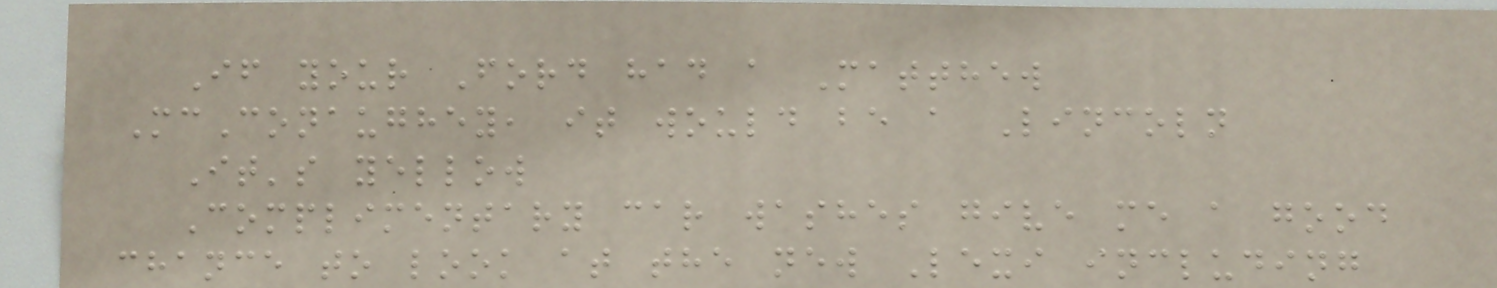If your Ford had a Matthew
McConaughey, it would be a Lincoln
It's yellow
Complimentary car washes give me a good
chance to look at the new Lexi including
